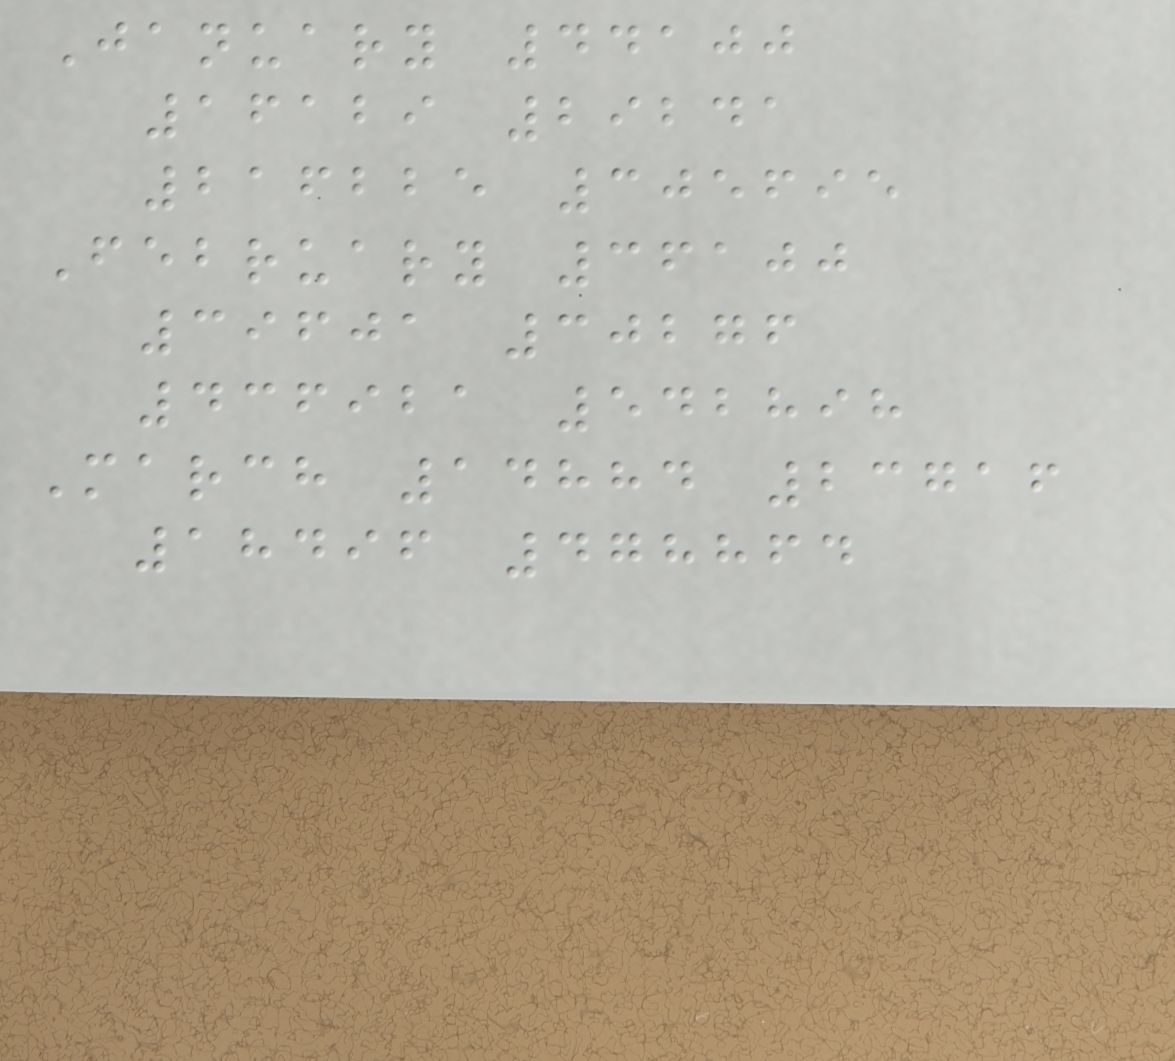January 44100
16129 29241
216225 305695
February 36100
39601 30276
436921 542898
March 14884 23716
18496 478864
